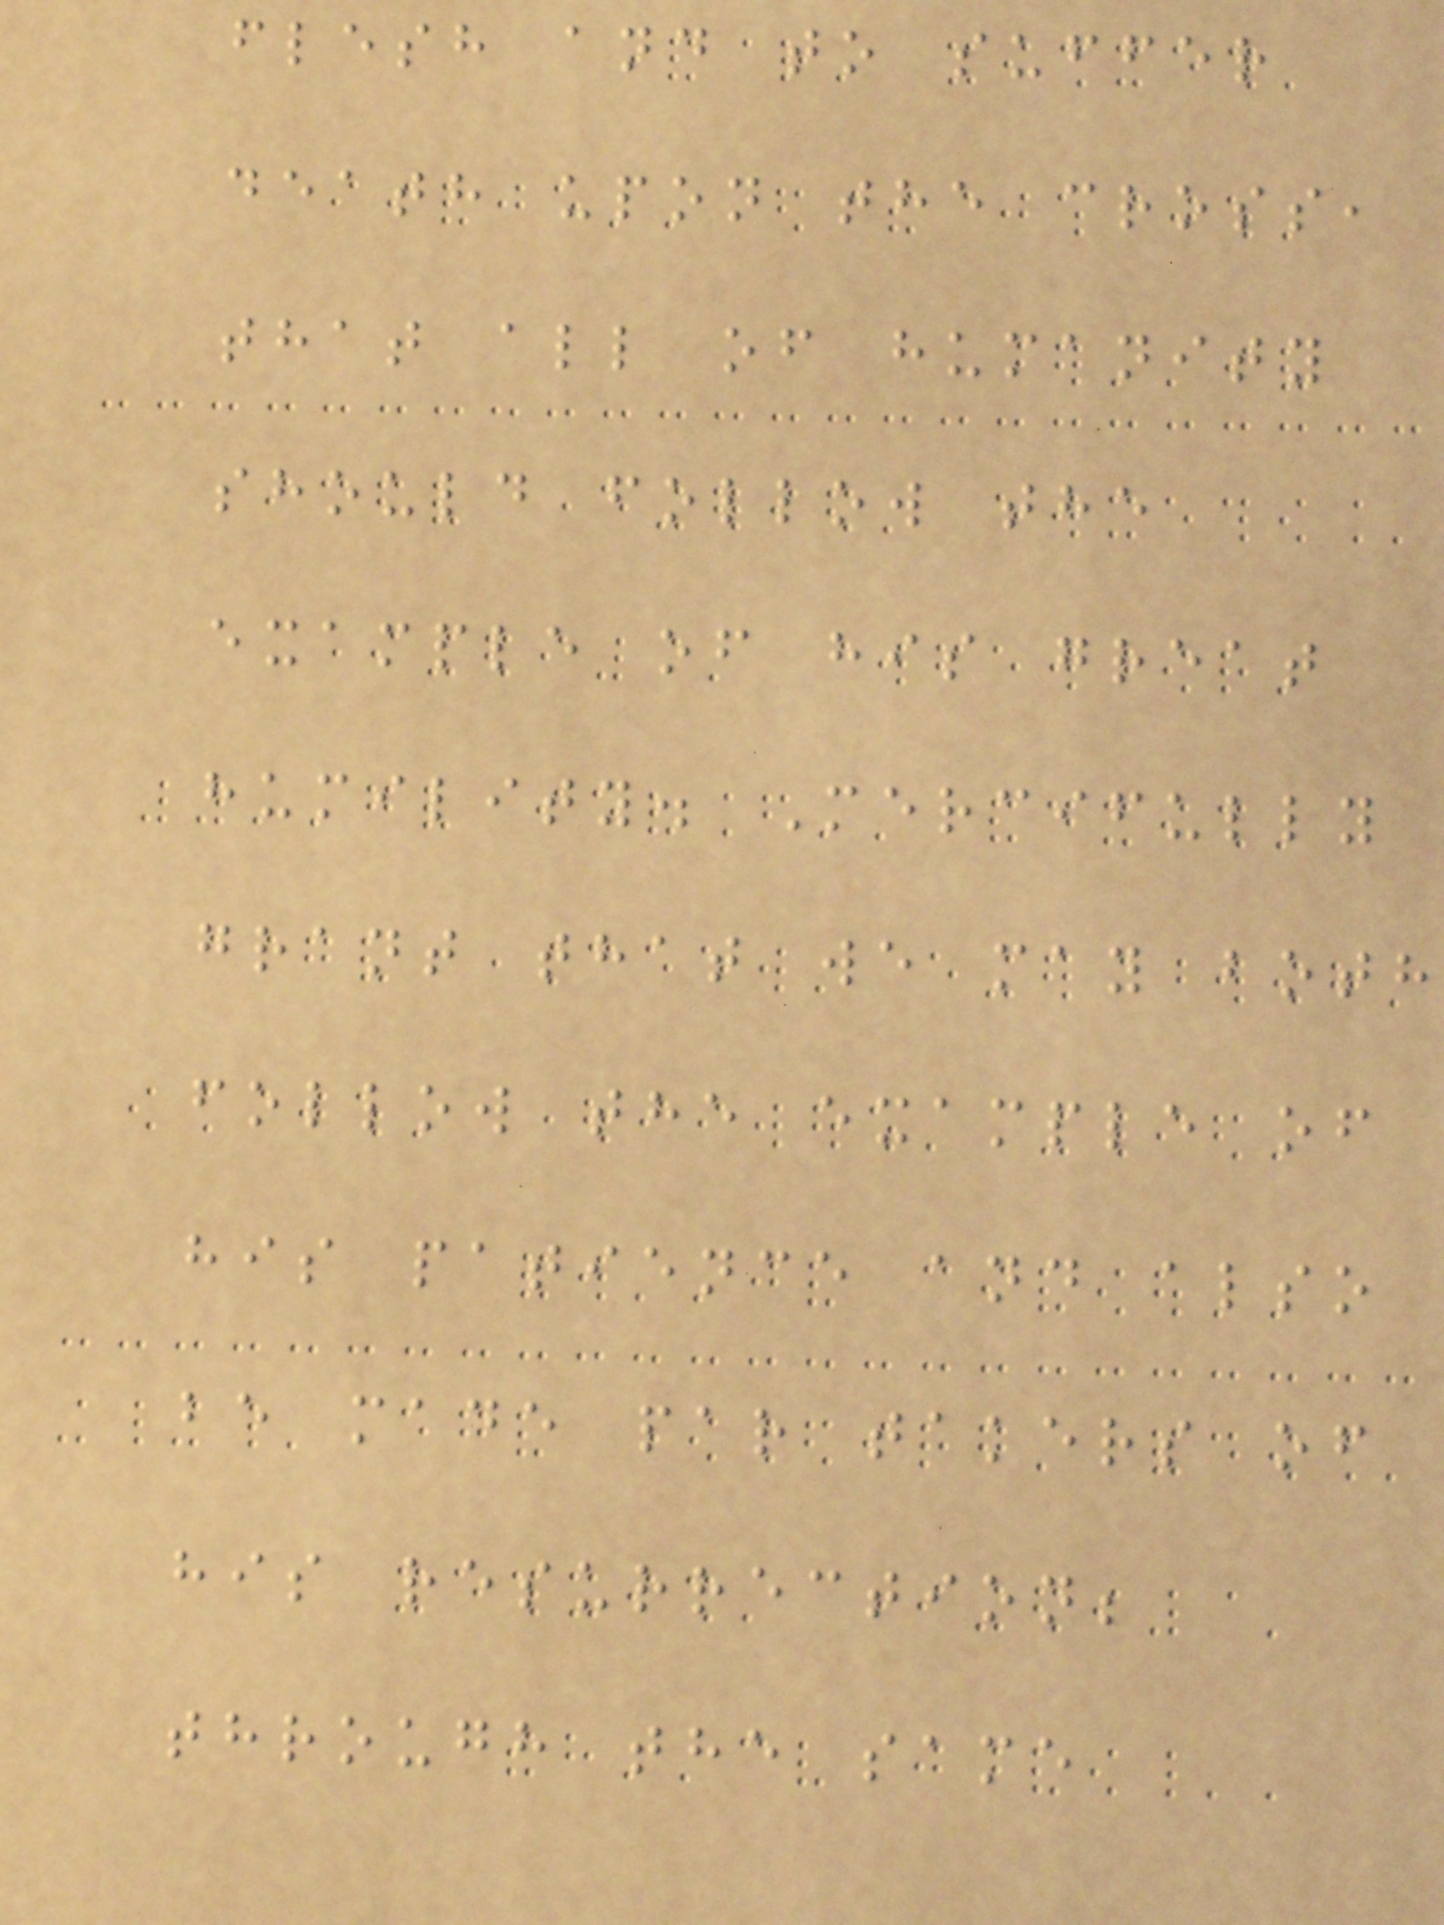flesh and to suffer
death upon the cross,
that all of humanity
should follow the
example of his great
humility. Mercifully
grant that we may both
follow the example of
his patience and also
be made par takers of
his resurrection;
through the same
